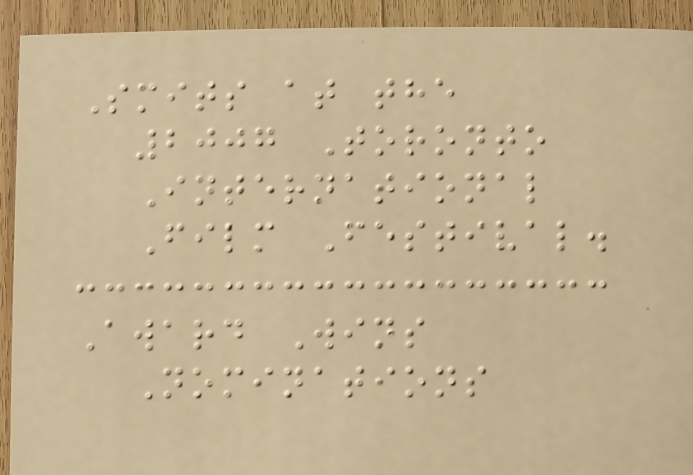Smits at the
2007 Toronto
International
Film Festival.
Award Wins
Nominations
